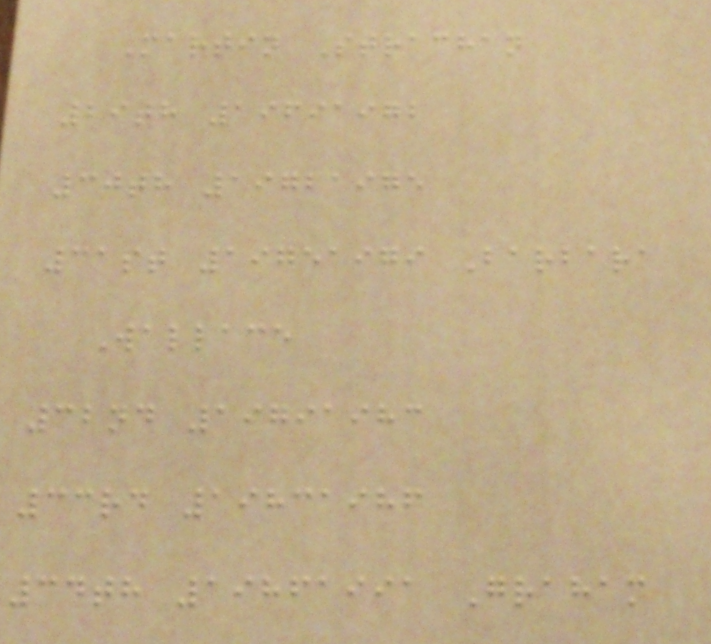Martin Strachan
29th 19691972
30th 19721975
31st 19751979 Barbara
Wallace
32nd 19791983
33rd 19831986
34th 19861991 Graham
